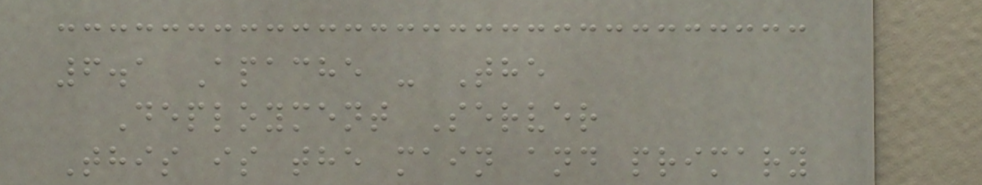6.1 Apache - The
Deployment Server
This is the main and primary
